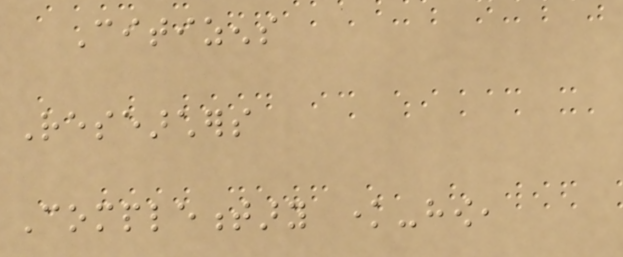Citizens
Researchers
Complementary know-how,
